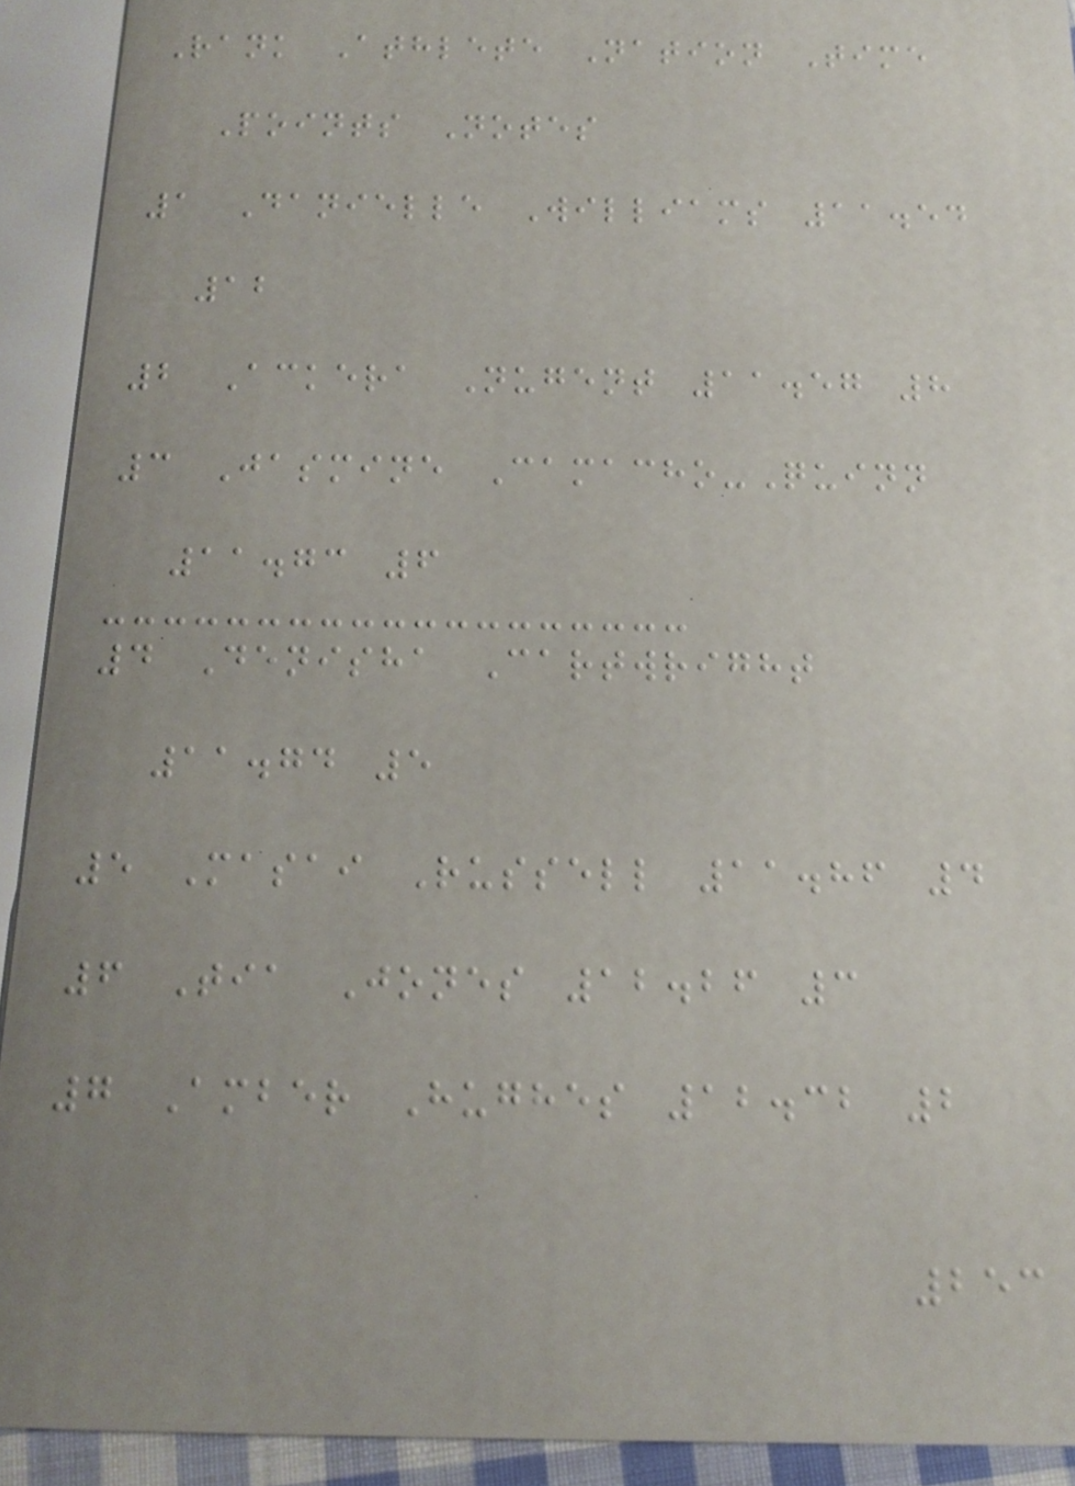Rank Athlete Nation Time
Points Notes
1 Danielle Williams 11.54
12
2 Ackera Nugent 11.57 8
3 Jasmine Camacho-Quinn
11.73 6
4 Denisha Cartwright
11.74 5
5 Masai Russell 11.86 4
6 Tia Jones 12.26 3
7 Amber Hughes 12.32 2
253
